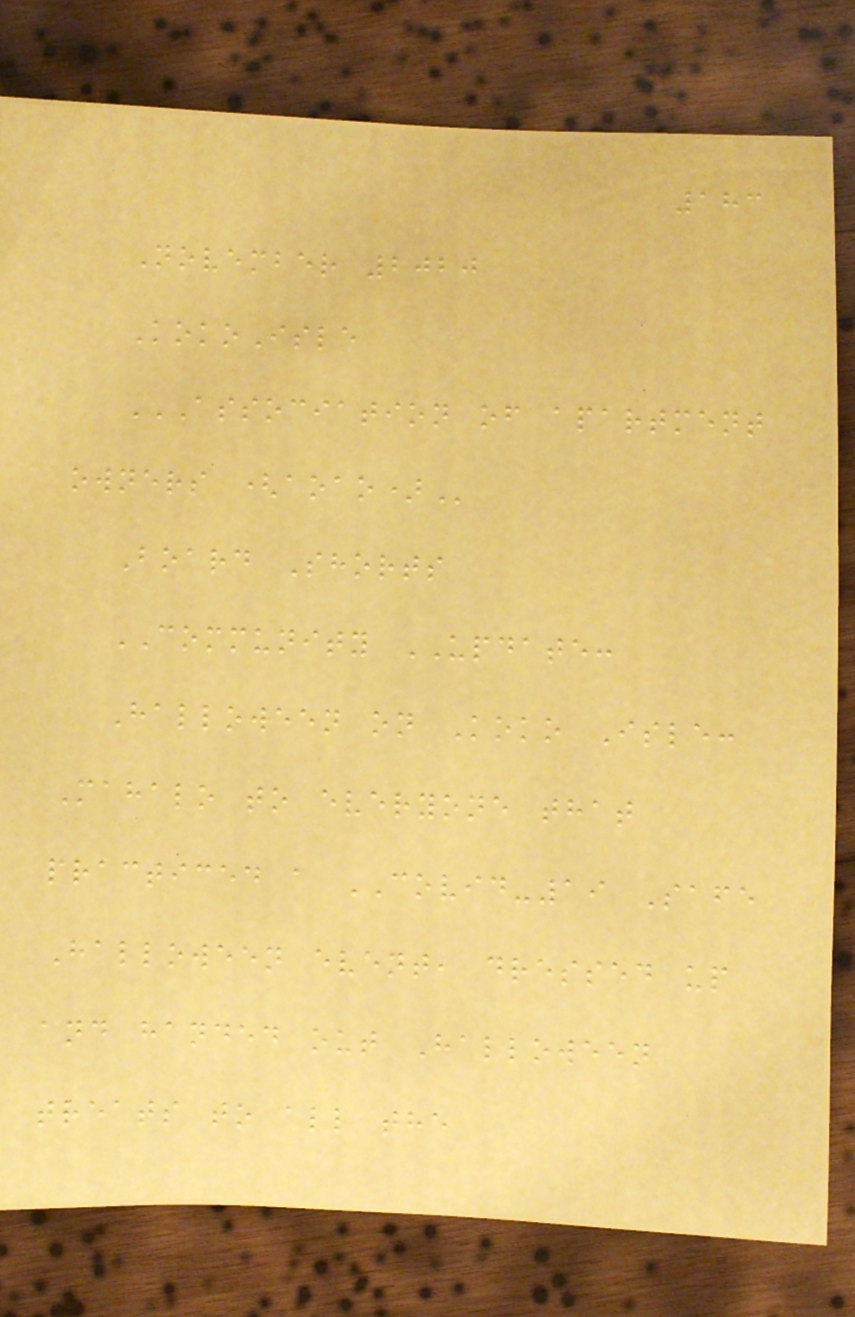183
November 2020
KokoIsle
ASSOCIATION OF APARTMENT
OWNERS (AOAO)
Board Shorts
COMMUNITY UPDATE:
Halloween on Koko Isle:
Mahalo to everyone that
practiced a COVID-19 Safe
Halloween event, dressed up
and handed out Halloween
treats to all the
